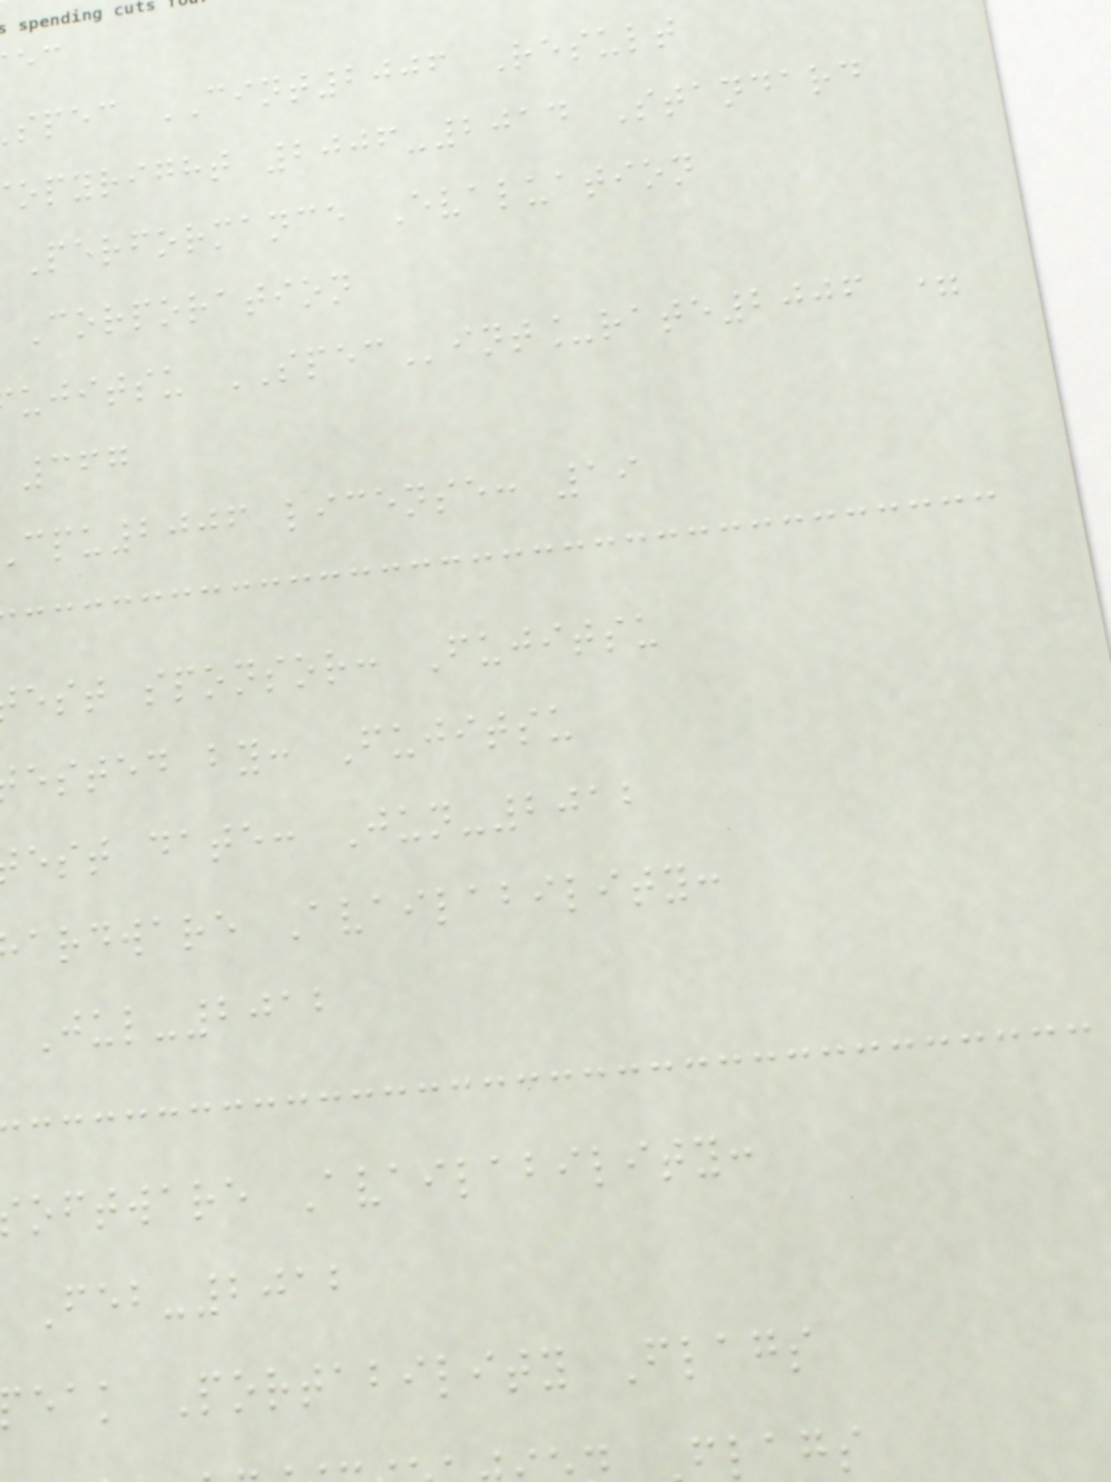spec CINT2006 Result
opyright 2006-2014 Standard
Performance Evaluation
Corporation
ujitsu SPECint_rate2006 =
367
cpu2006 license: 19
est sponsor: Fujitsu
ested by: Fujitsu
est date: Jun-2012
ardware Availability:
Jul-2012
oftware Availability:
Feb-2012
eak Portability Flags
